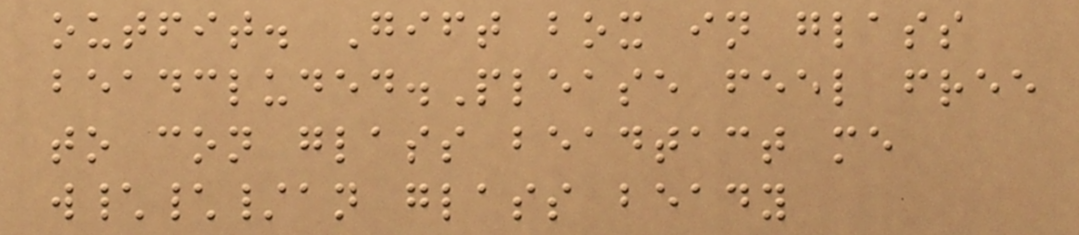outfit. Gift box in glass
beadcluded.Please feel free
to con glass beadtact me
w\\/an glass beady
